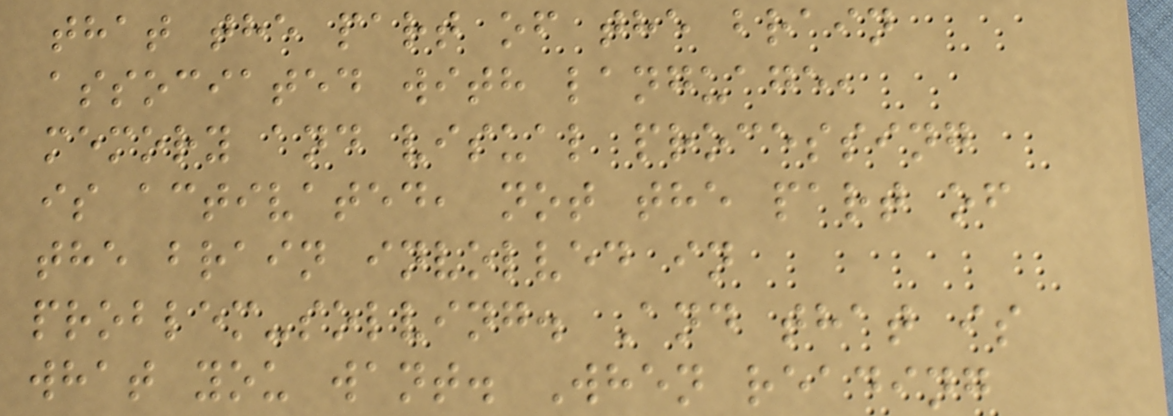that the part of the brain
associated with language,
memory and visual processing
is activated, not the part of
the brain involved in
problem-solving. And that is
what you want. When reading
